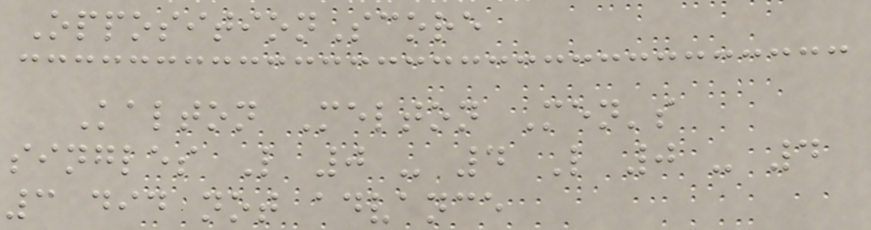OppositionScore
Kalton Melton Men's
singles L 0 - 4 L 0 - 4
3 did not advance
